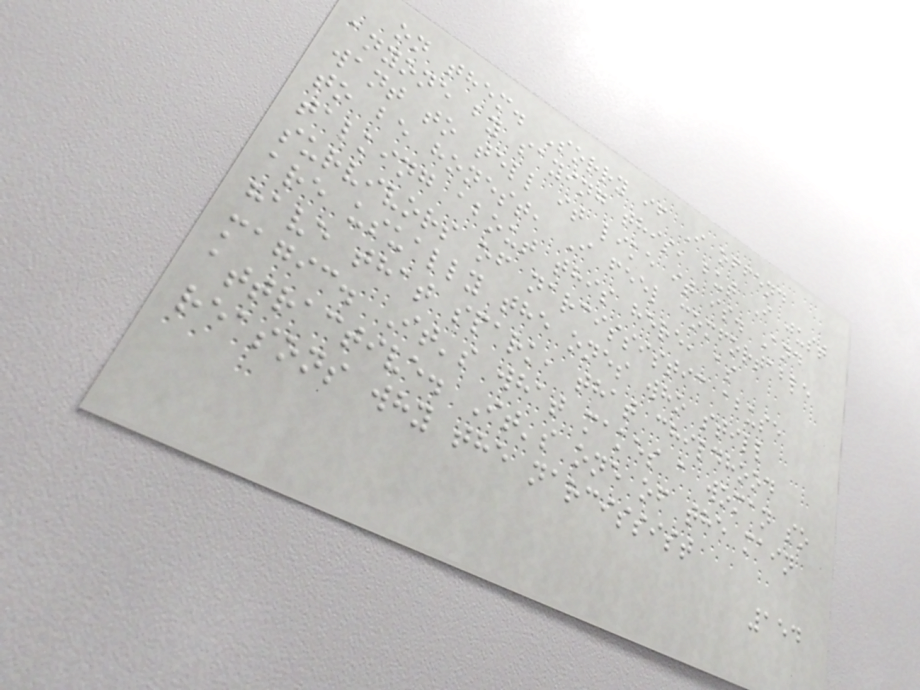on them. Sorry if I offend
anyone by saying this, but I just
want to tell it like it is. And
to be honest, I feel comfortable
talking about this here, as
survivors of narcissistic abuse
are usually the ones who still
have that spark, that childhood
magic. It's what makes a woman so
attractive. It's one of the main
reasons why the narcissist
154
